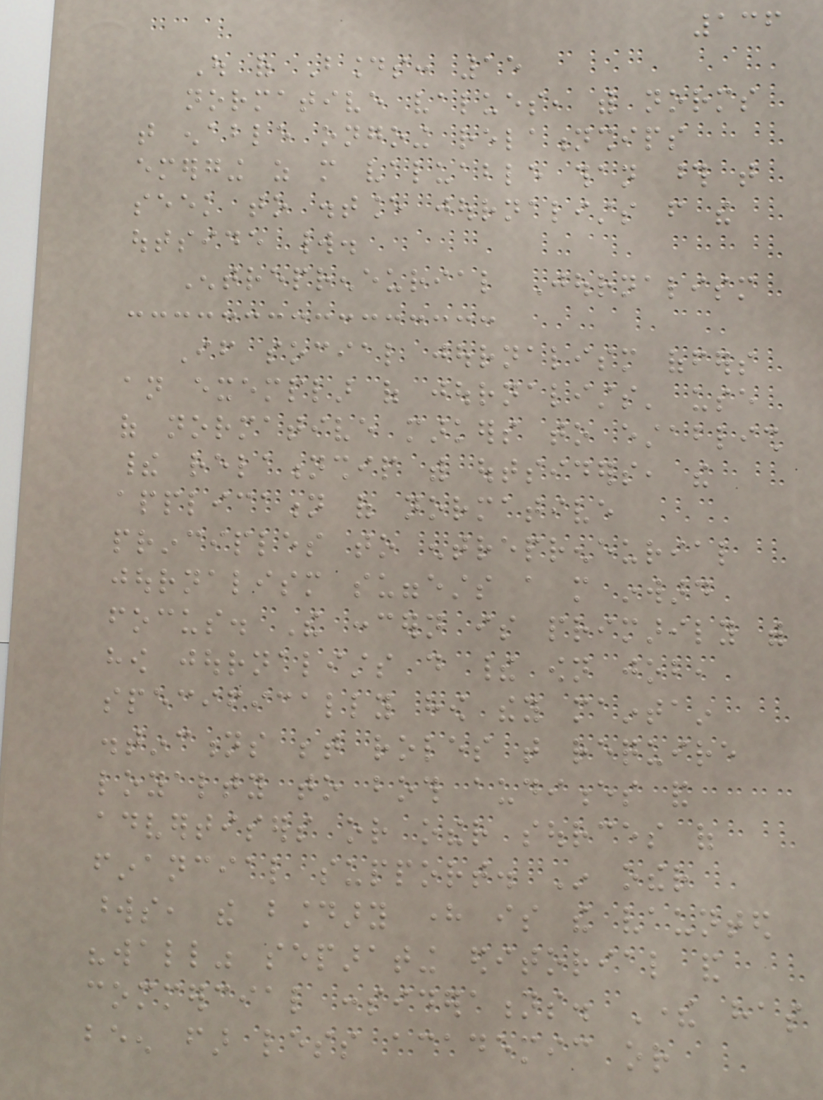136
Out of Bounds: 15
normative values, with norms
that enable ongoing relationships
emerging as more valuable than those that
seek to distance journalists from the
outside world.
Entrepreneurial Journalism
If social journalism offers
an exemplar of journalists' use
of normative markers to establish
their relationship with outsiders, the
application of normative
principles to entrepreneurial
journalism suggests a more inward
focus. The concern is primarily with
how journalists do their own job,
specifically how they maintain
distinctions between roles that require
loyalty to both audiences and
advertisers or other sources of
financial support. In other
words, the boundary here is the vaunted
"wall" separating editorial and
commercial considerations. There has
been far less academic or
